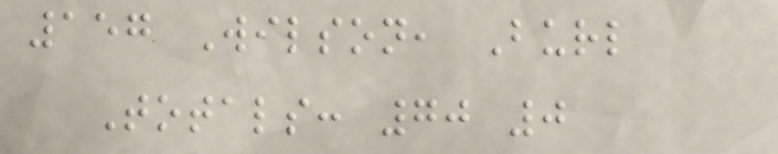157 Wilson, Burl
Totals: 70 0
